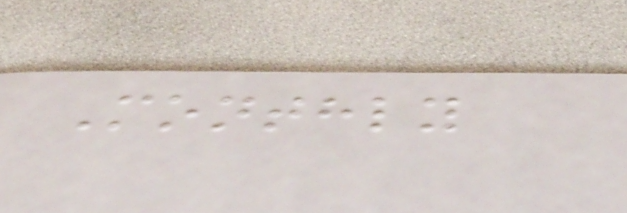Monthly
